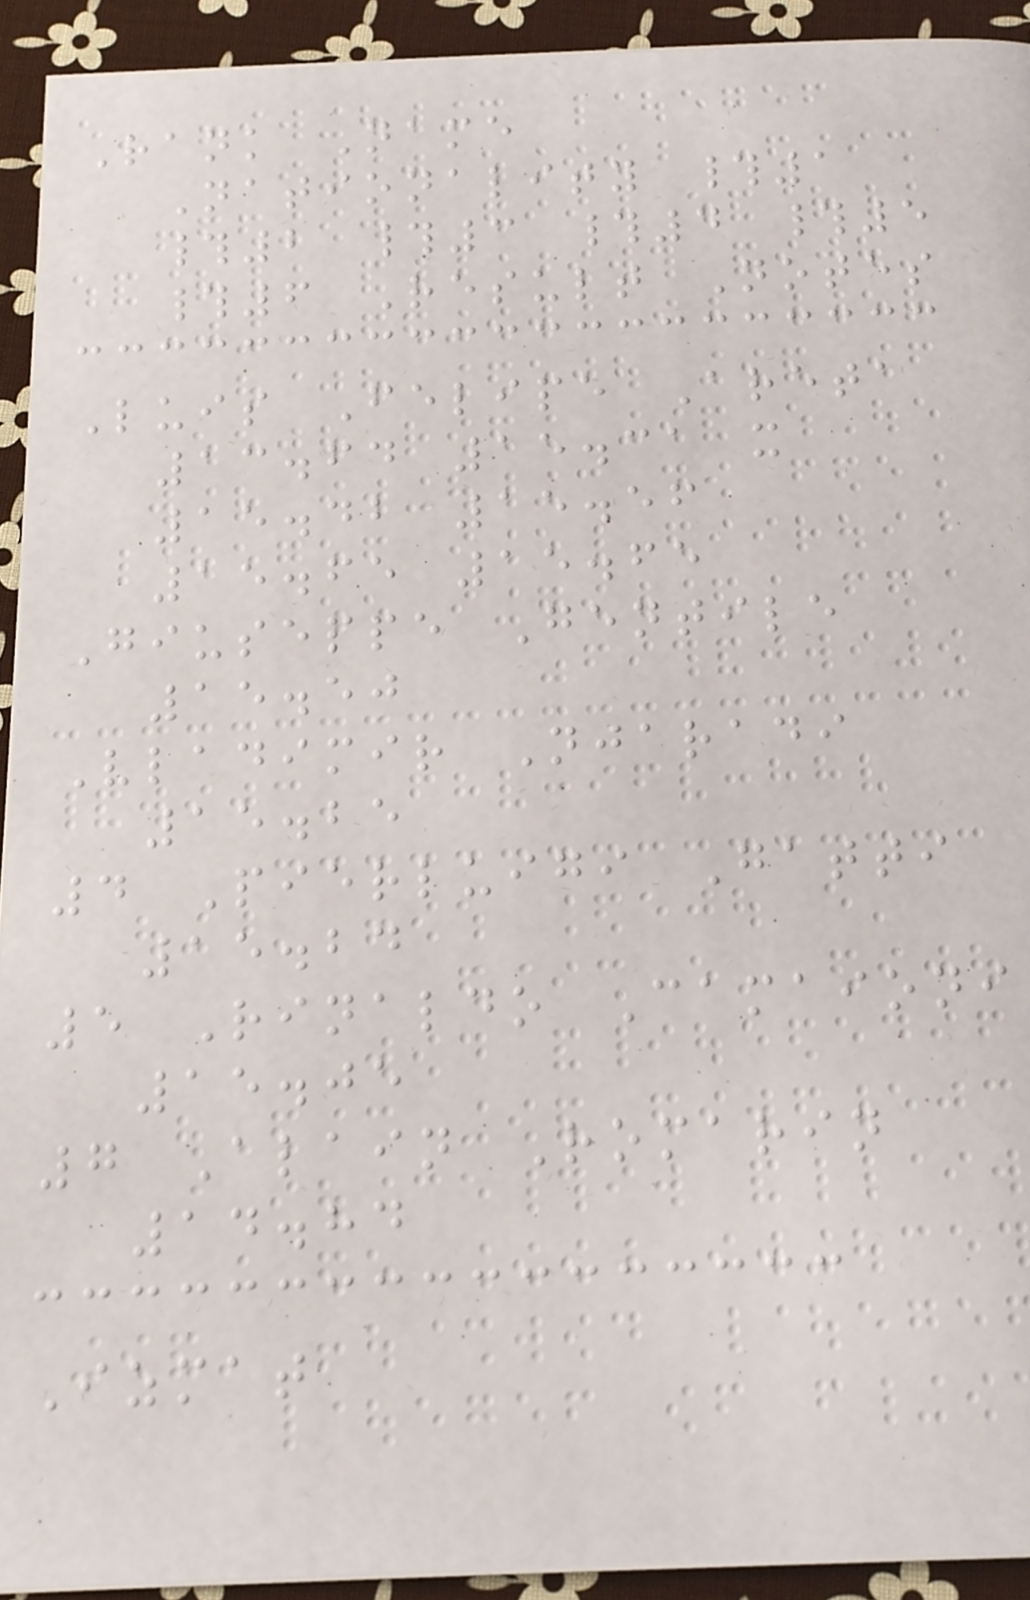Rank Name
Nationality #1
#2 #3 #4 #5
#6 Result Notes
Luis Felipe Areta
13.64 15.31 x
15.42 15.56
15.65 15.65
Giuseppe Gentile
15.50
Vladimir Njaradi
15.25
4 Pierluigi Gatti
15.24
5 Rinaldo Camaioni
15.05
7 Alain Romarin
14.84
Izmat
